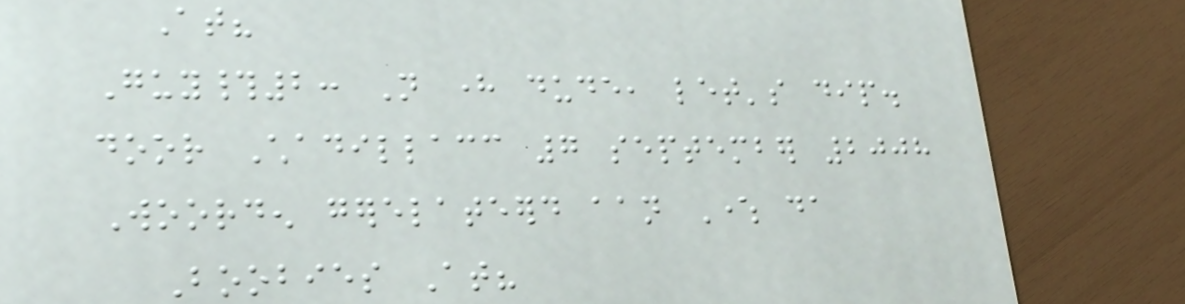At?
Guy#2: Not here dude, let's dip.
door Chadillacc 7 september 2008
Woorden gerelateerd aan Where da
Boobies At?
